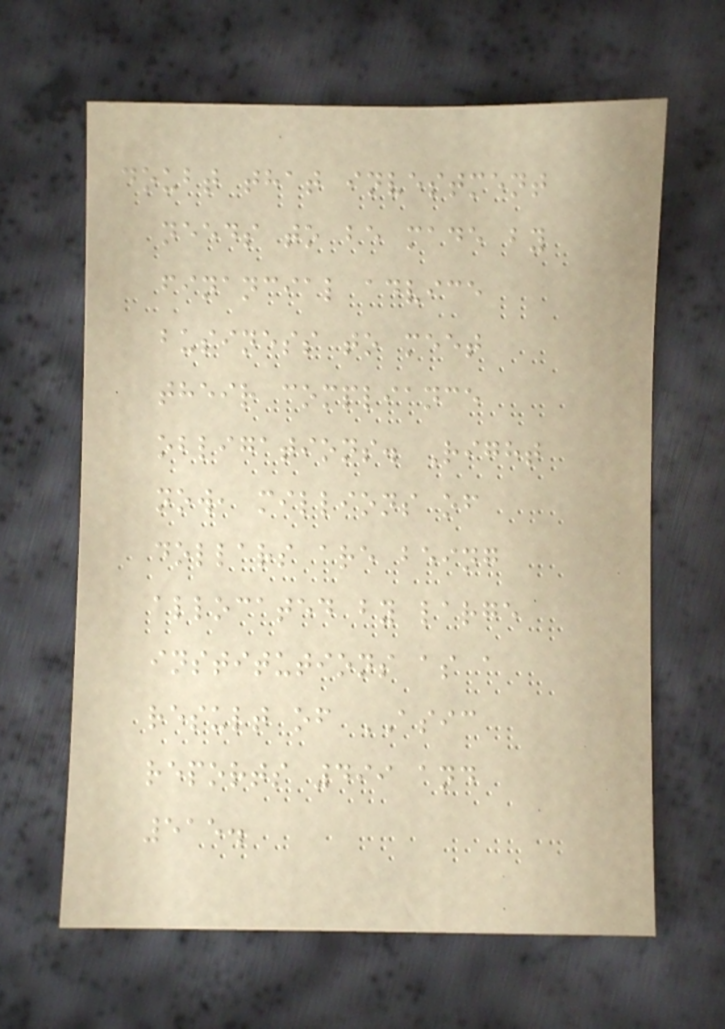doubt that investment
needs to be made by
financial advice
business to meet
their compliance
obligations. Right
now, millions of
dollars are being
allocated by large
institutions as a
result of ASIC
reports 499 and
515.
